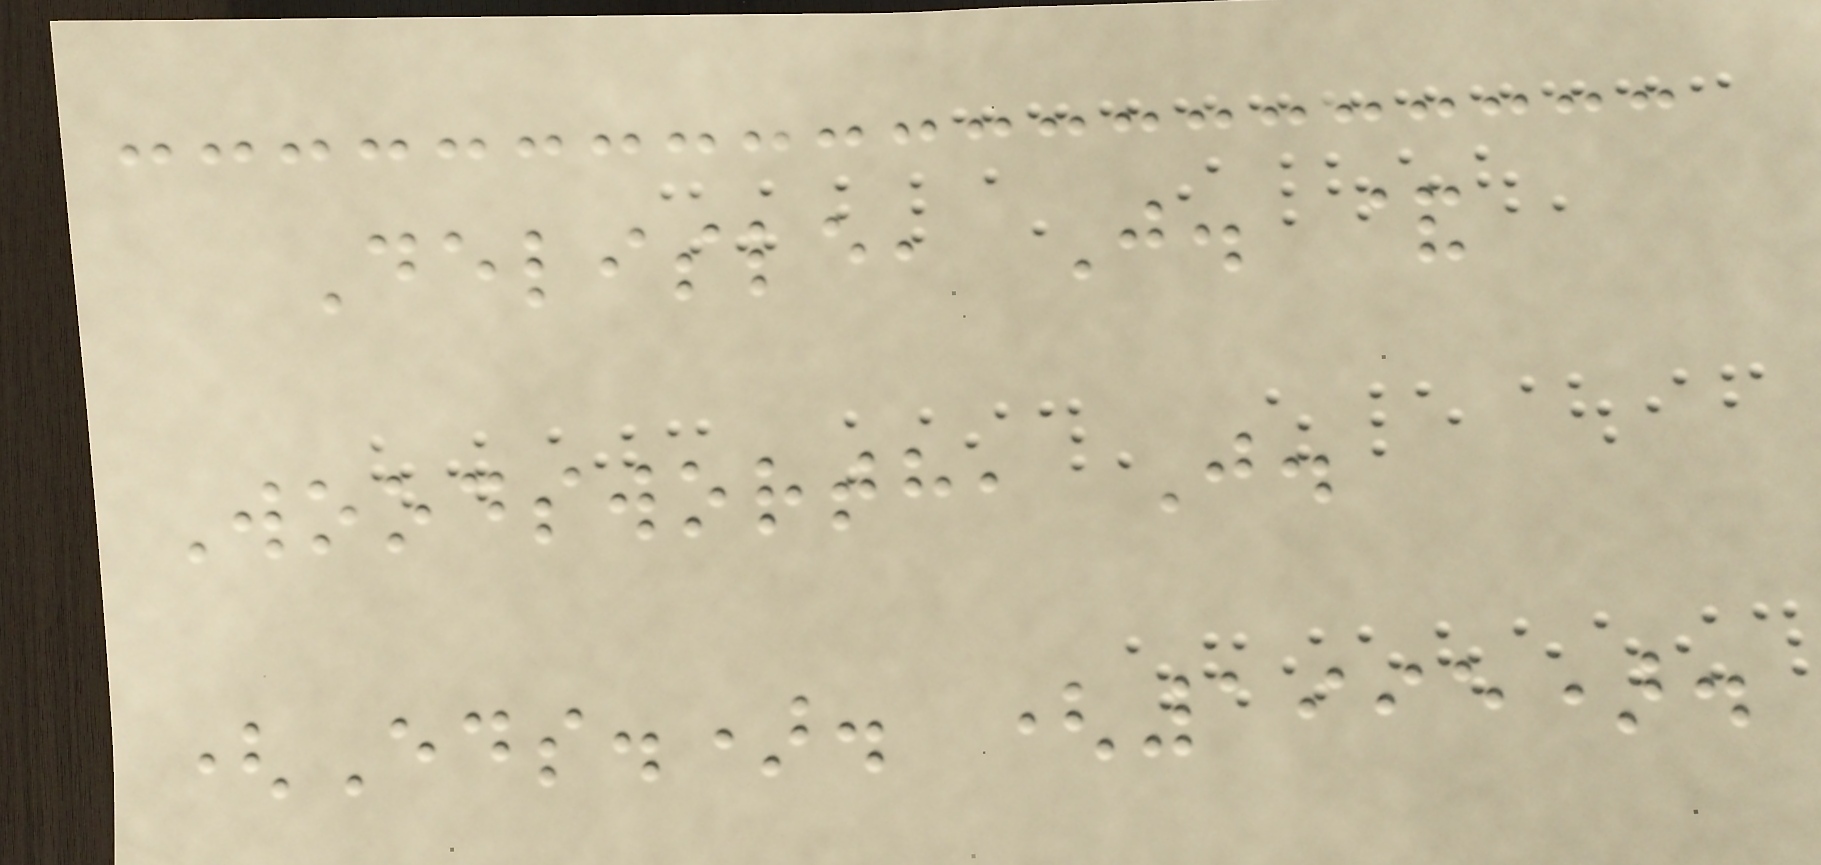Delisle, J. &
Woodsworth, J.
(Eds.). (1995).
